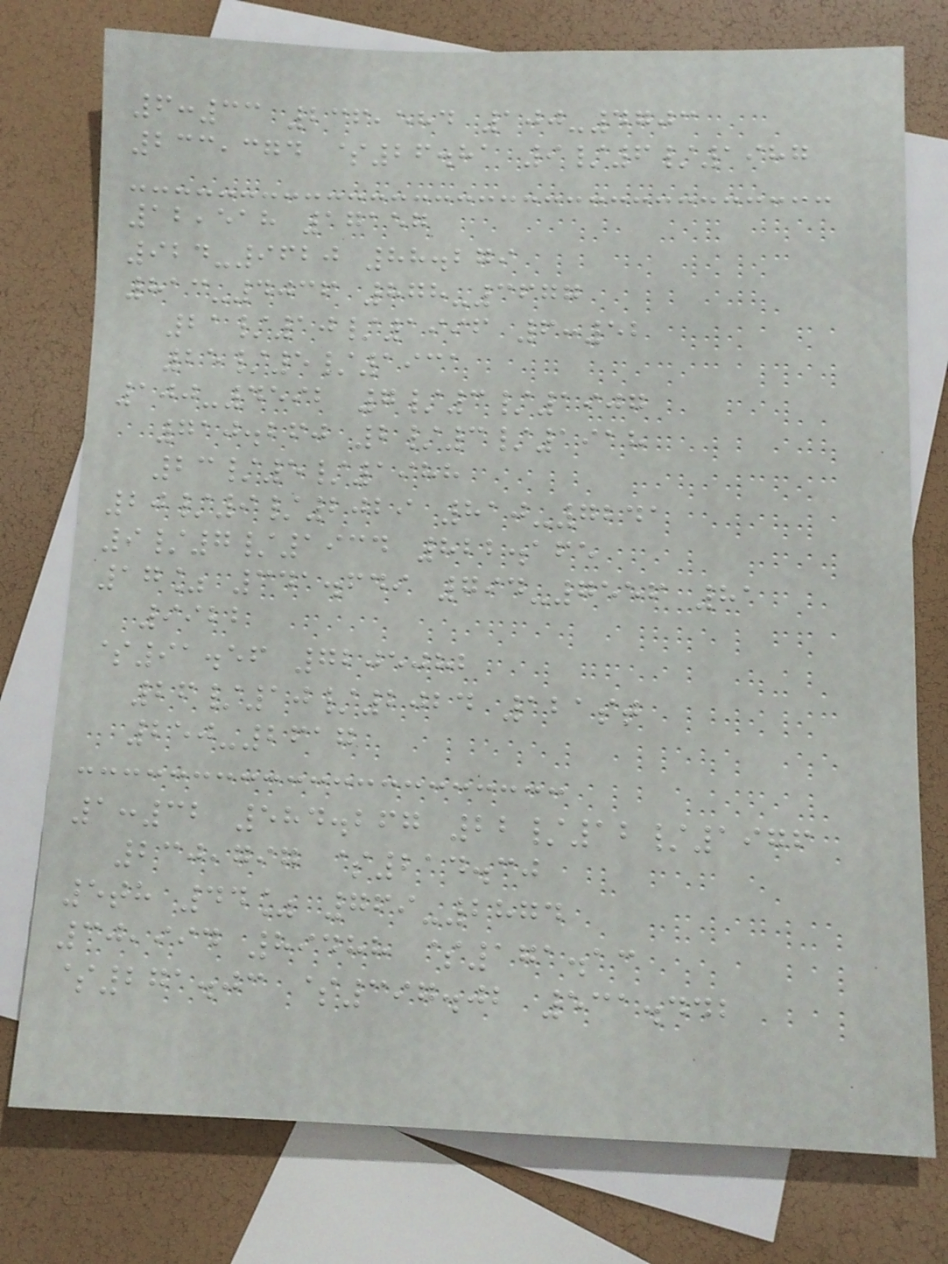6:33 236,584 100-4703
233,374 $26.81 9/6/1987
12,518 17157
924-9620 88.279
813-4036 878-3677
21/10/1996 6:52
25/5/1931
100-4592 7/3/1907
710.260 2/3/1918
23/5/1988
20/9/2029 810-7241
9/7/1934 822.165
17% 341.649 794-7556 81
9922
$91.56 7205082
26/10/2024 121st
250-2617
1:32 584.267 22/12/1976
230,797 $214.30
5th 44% 769-2874
30,994 89488 $171.13
$271.03 $397.02 531.442
